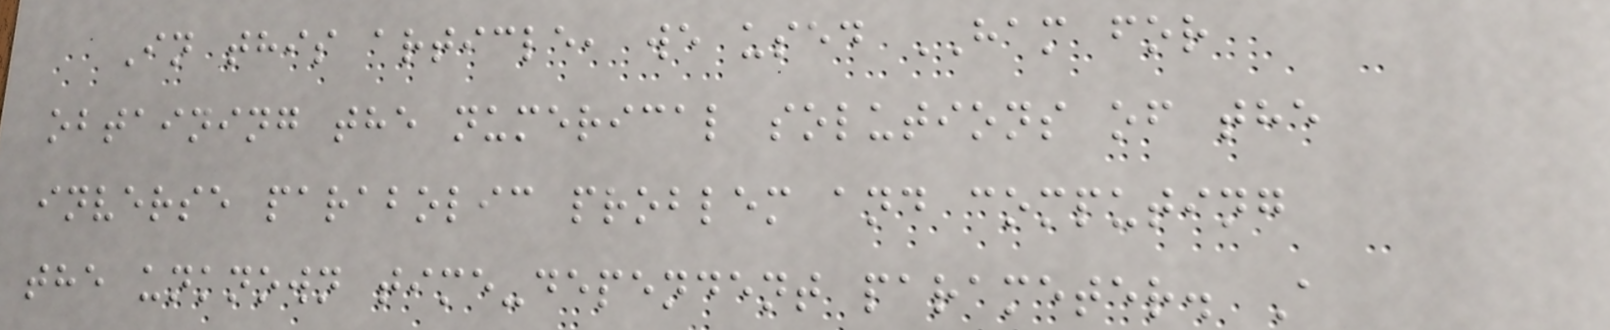In this article, we used HAM for
obtaining the numerical solutions of the
inverse parabolic problem and computing
the unknown time-dependent parameter. A
